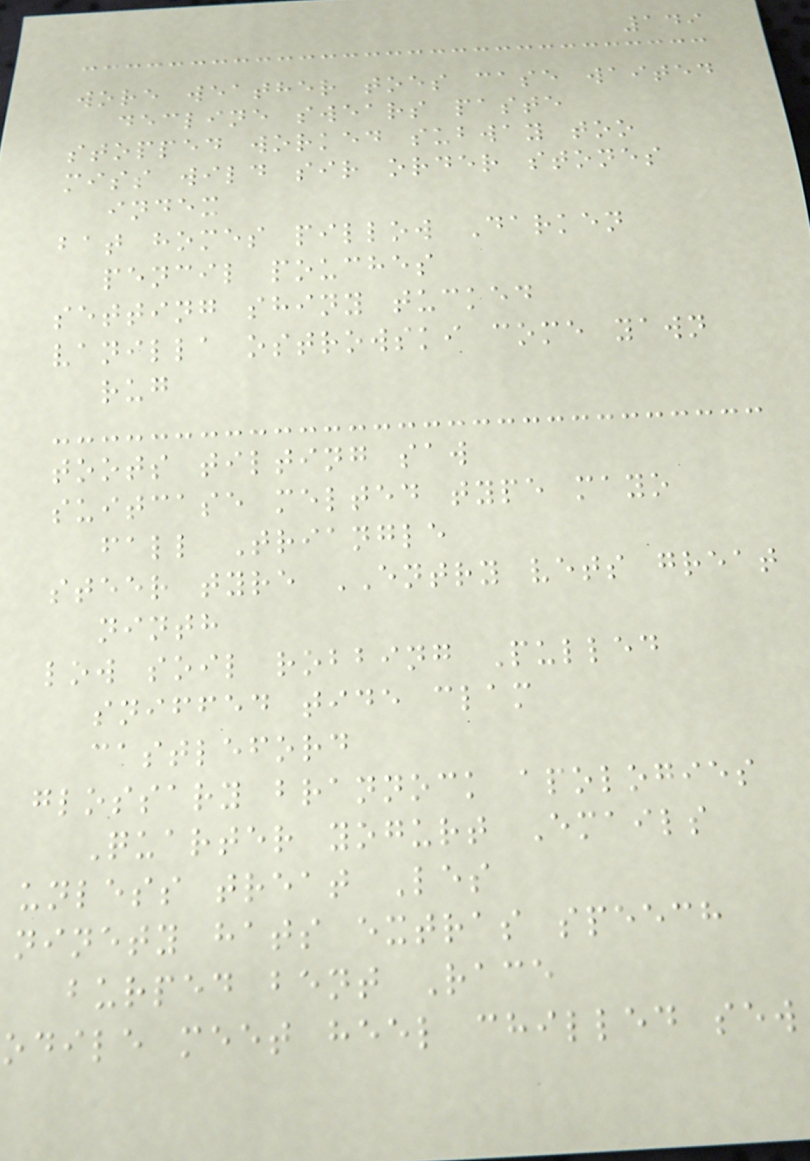149
wore weather toes case waited
decline swears paste
stopped worked subway too
miss wild sir order stones
index
bat homes pillow Darken
pencil pouches
setting shiny tucked
vanilla ostrowski come yawn
rug
toots tilting saw
suitcase melted type mayo
fall Triangle
steer tyre ENTRY vets great
ninth
low soil robbing Pulled
sniffed tide clam
castleford
glossary brannock apologies
Quarter yogurt Emails
unless treat Les
ninety hats extras speech
burped bent Race
odile meet heel chilled sew
